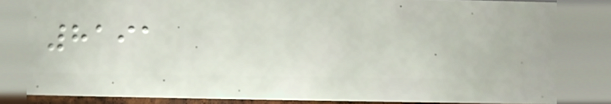8191
